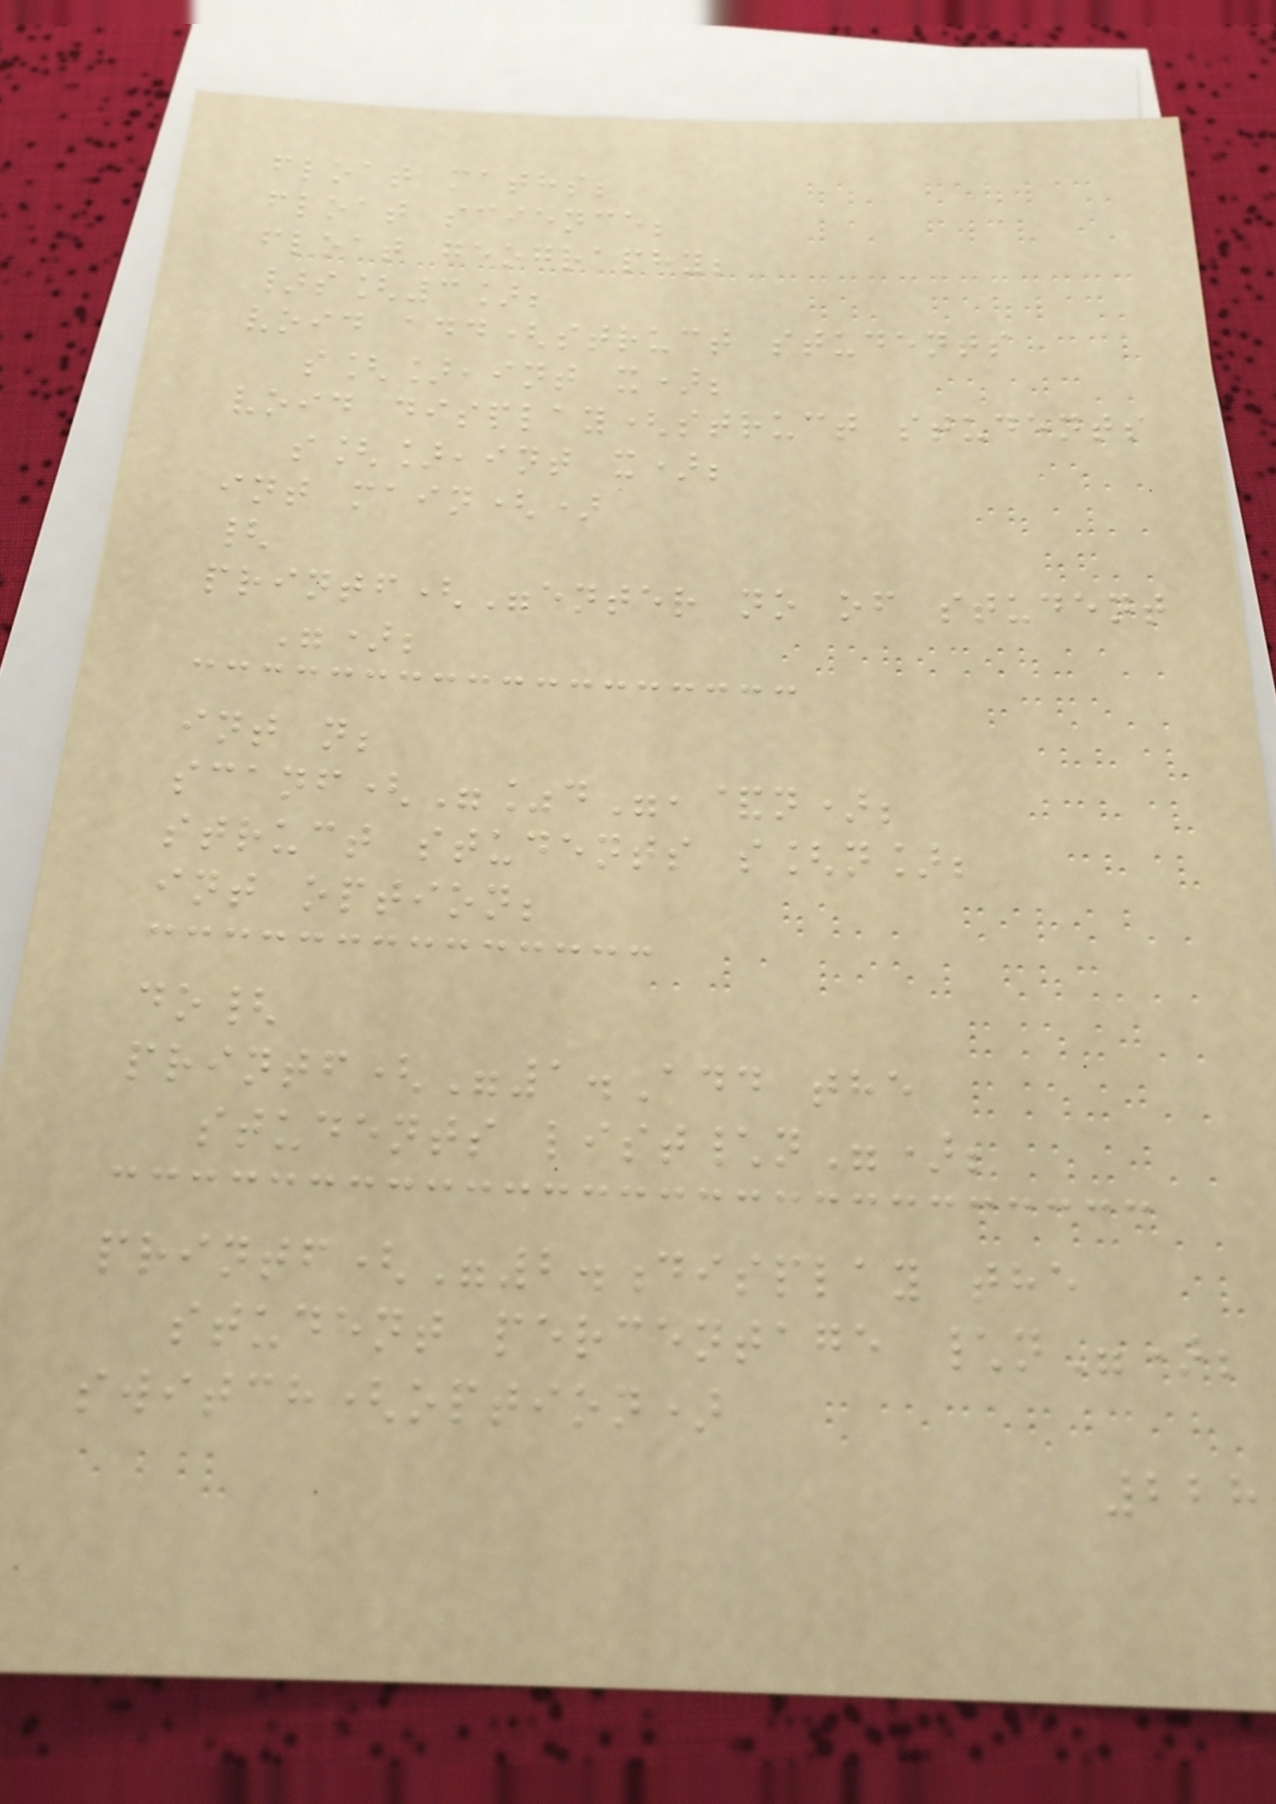float maths;
float science;
float geography;
}s[3];
void add(struct students
s[],int x);
void display(struct students
s[],int x);
int main()
{
printf("enter no of student
");
int n;
scanf("%d",&n);
struct students s[n];
int option;
do{
printf("1.Add the
students list\n");
printf("2.display the
student percentage \n");
switch(option)
228
